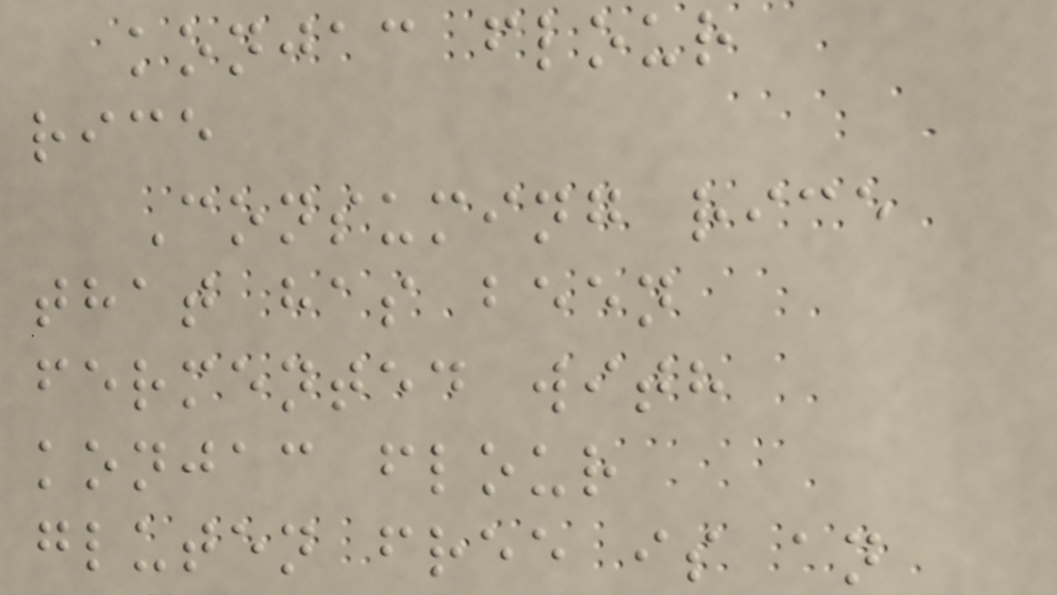konjac flour
rice
Consuming rice
that has been
fermented with
konjac flour
gluten free is an
